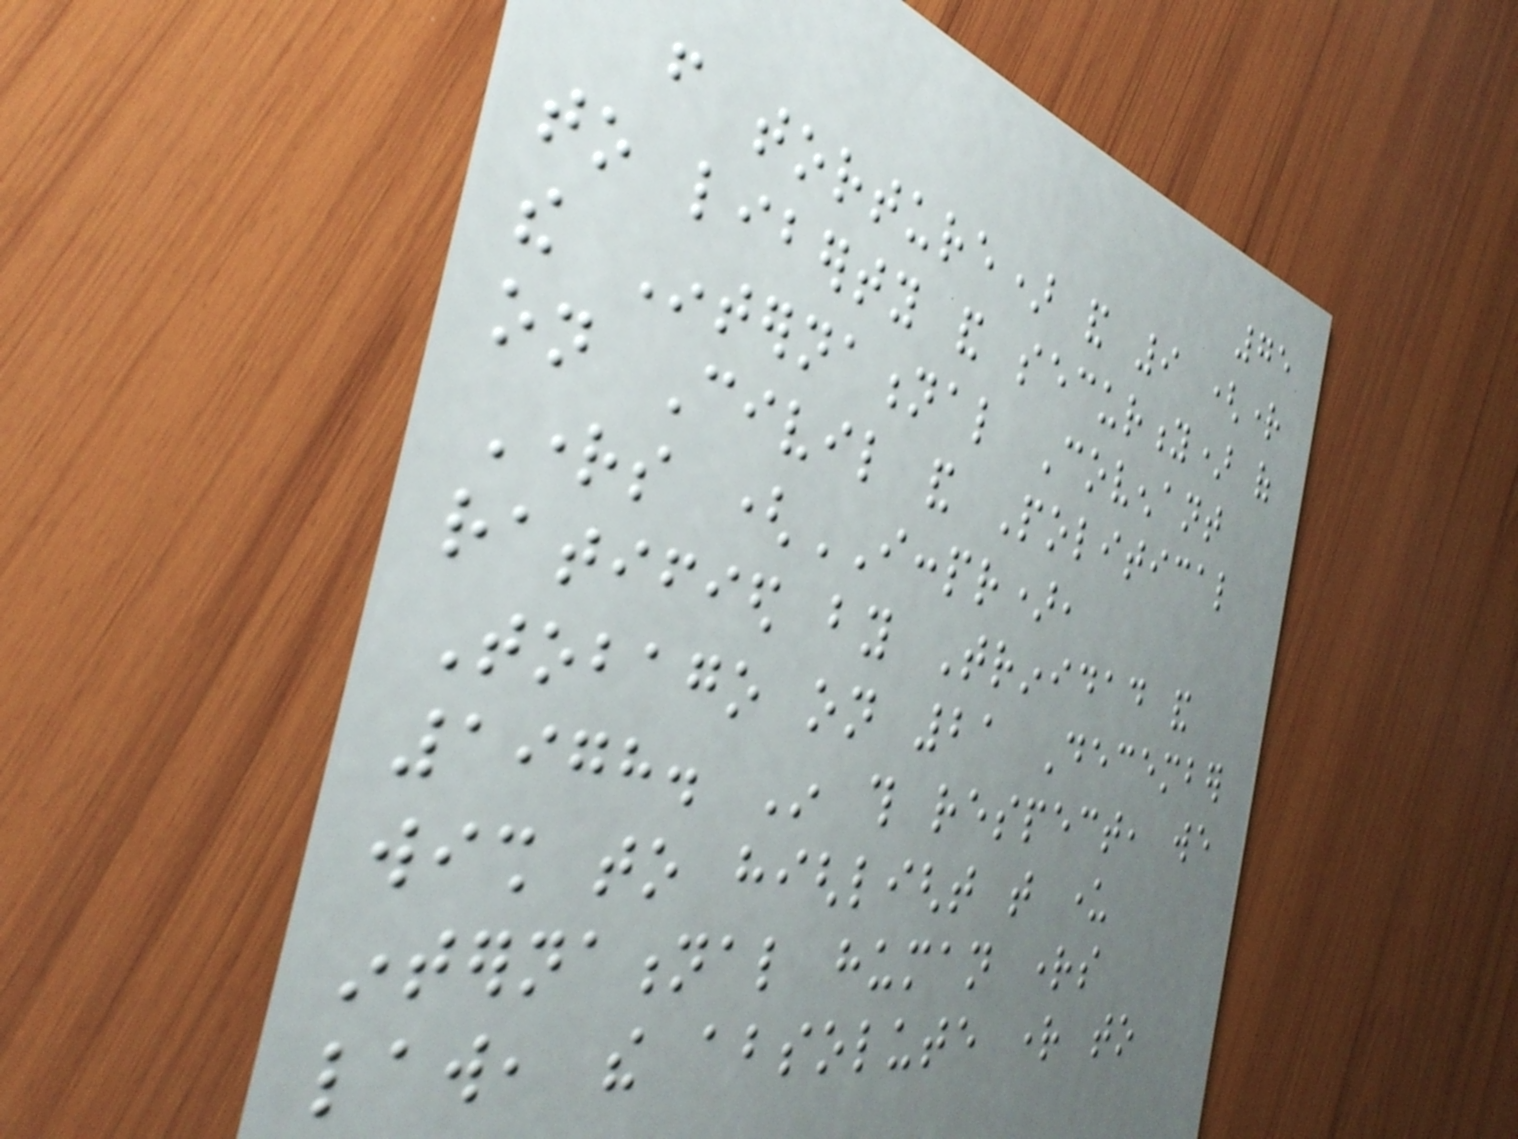75
from torture) and 9 (right
to liberty and security) of
the International Covenant
on Civil and Political
Rights (ICCPR),
ratified by Trinidad and
Tobago on 21 December
1978. In this respect, we
wish to highlight that under
international human rights
law, the absolute right to
